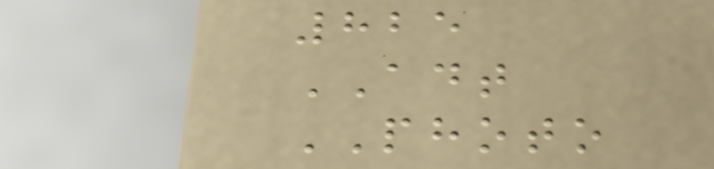825
ADT
PHOTO
